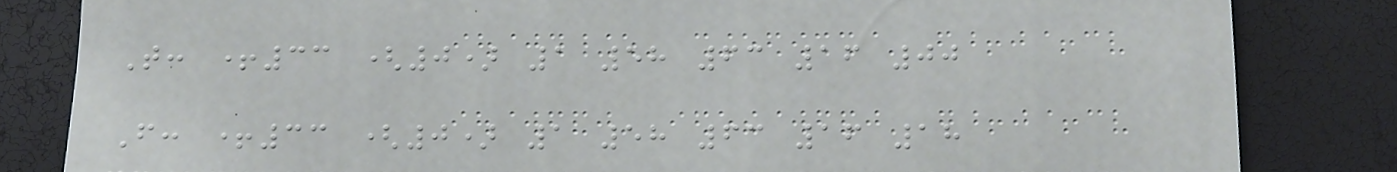T: +33 (0) 1 58 63 16 00
F: +33 (0) 1 58 63 16 18
